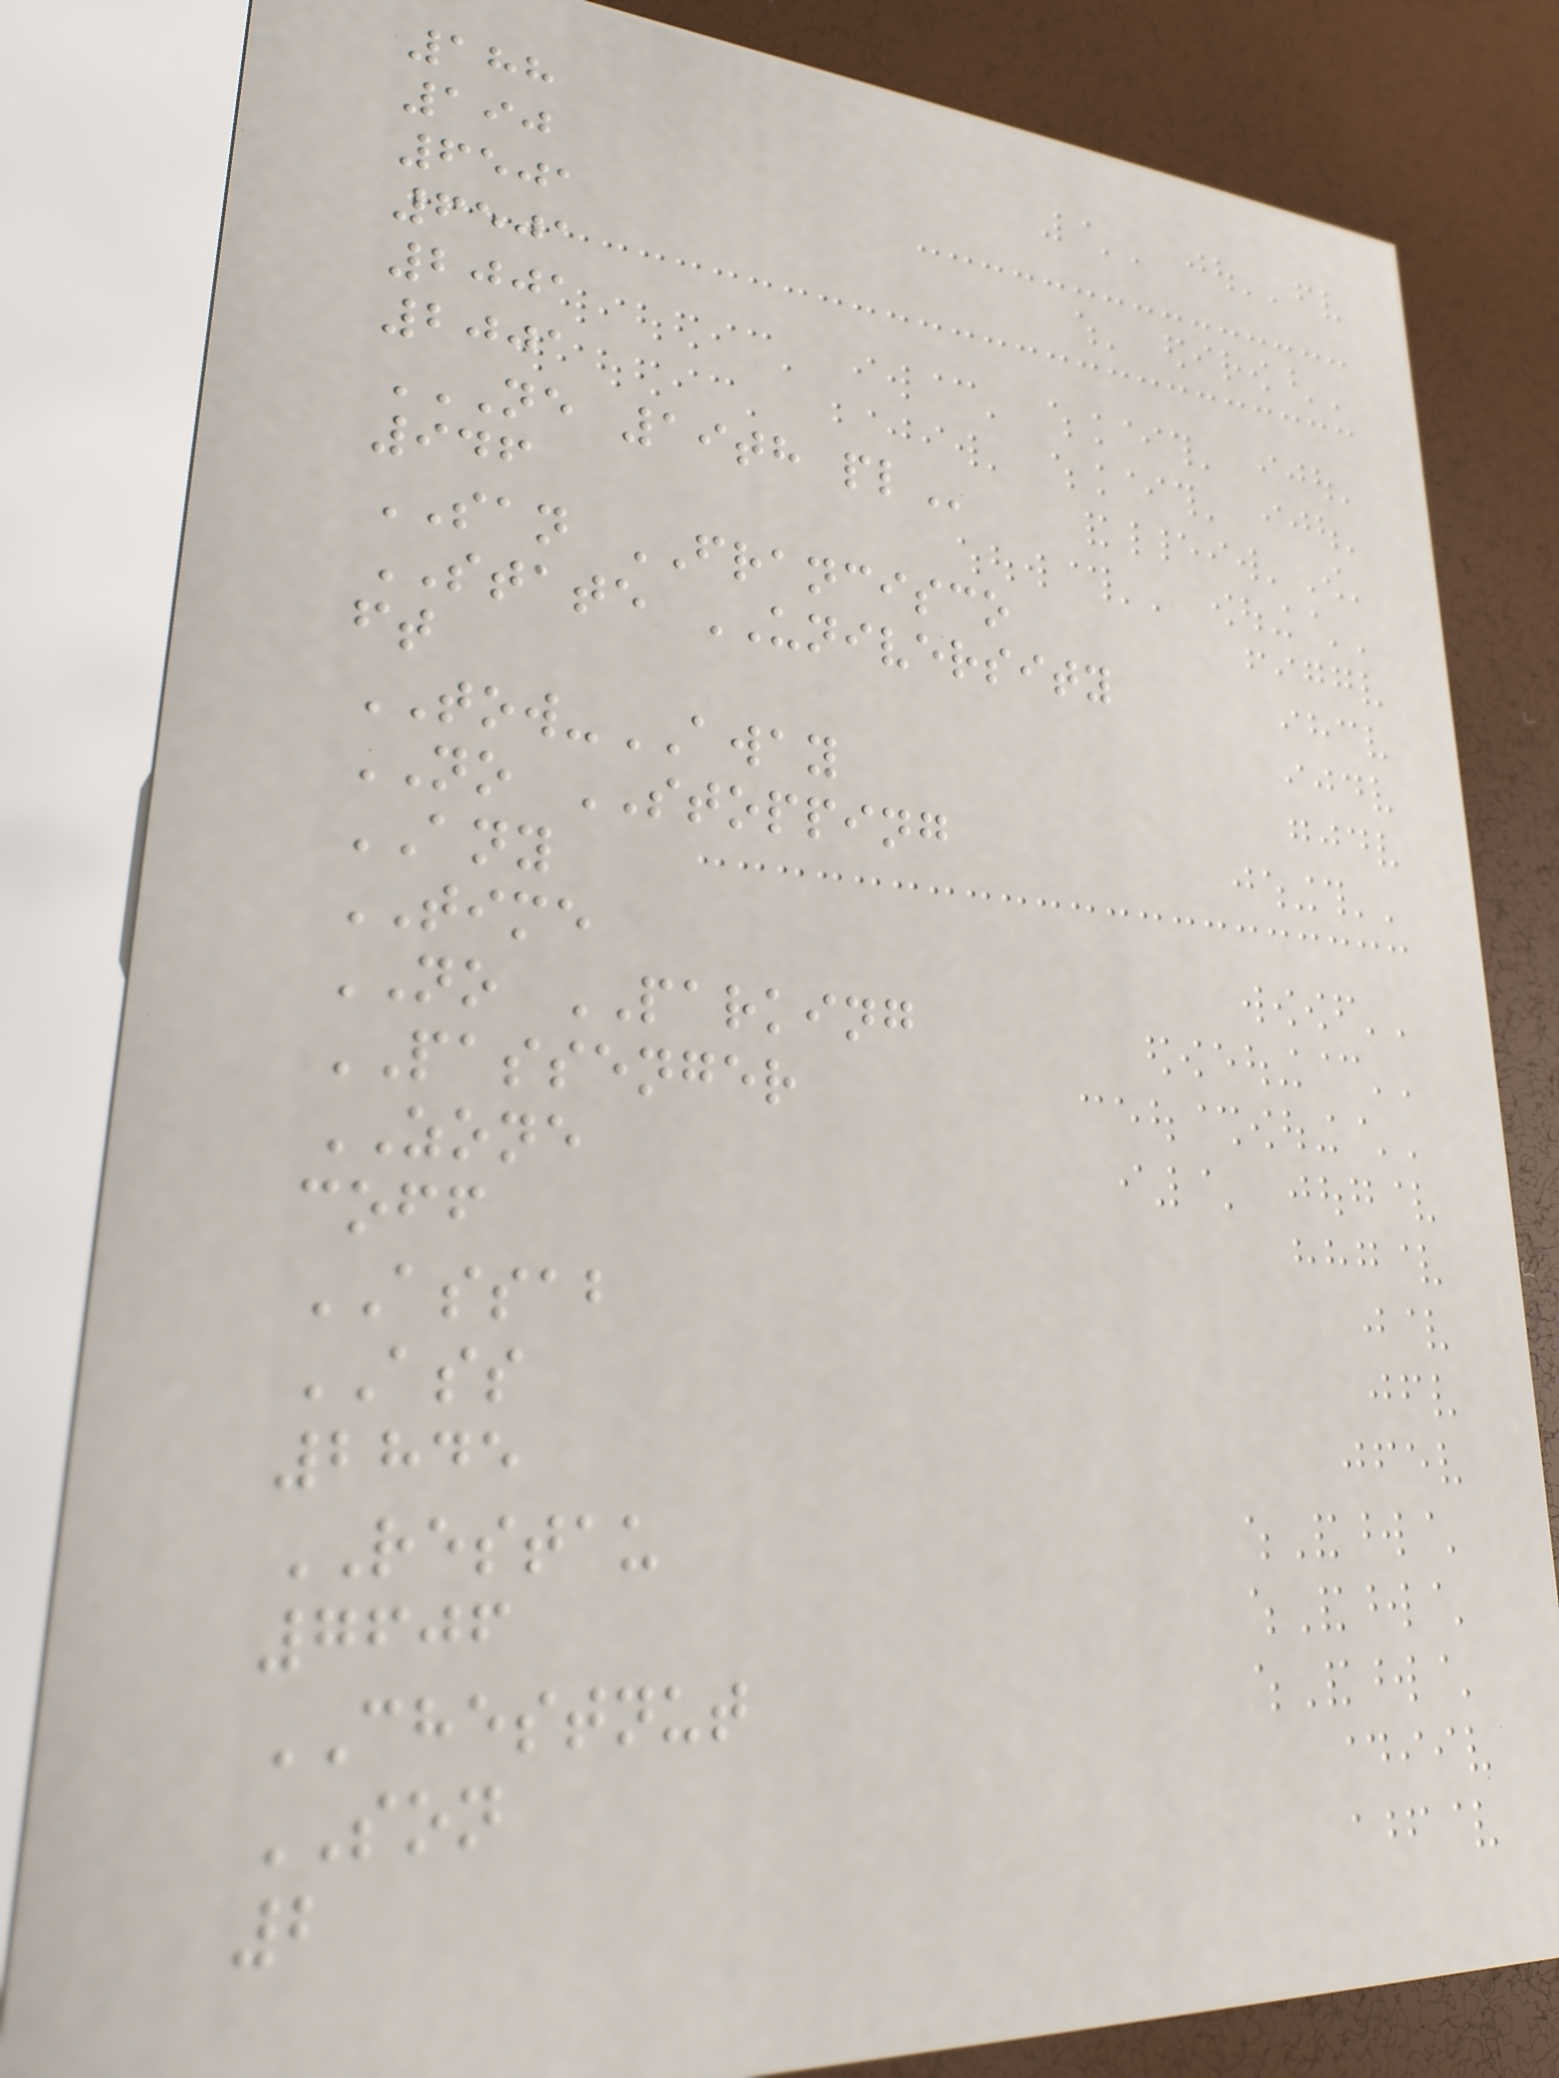188
190
6501
6501
2001
2001
NE 19TH PL
946
SAN FRANCISCO
STATE UNIVERSITY
ft
TOW-AWAY
NO STOPPING
ANY
TIME
NO PARKING
PASSENGER
ZONE
coff
ASSAB
ASS
2845
RESTAU
7606
CHESTNUT
SON
2
